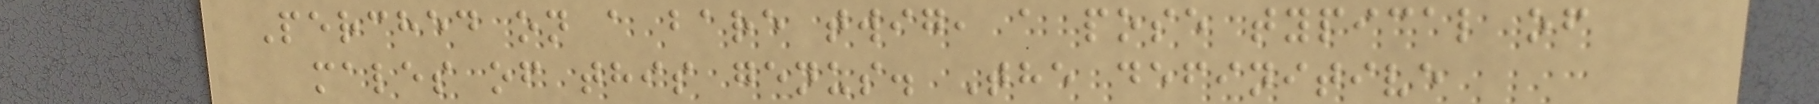Perched on a bare twig, a pose typical of
males of this genus. The definitive
